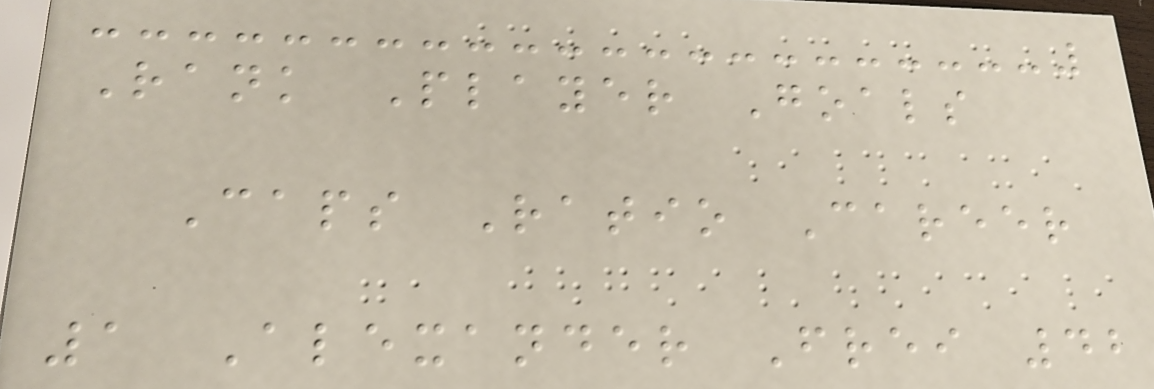Rank Player Goals
Caps Ratio Career
1 Alexander Frei 42
